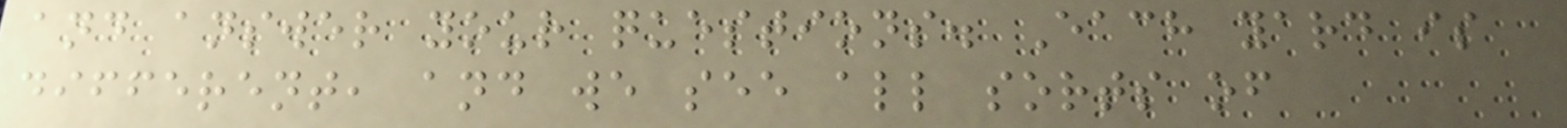and answer your questions. Each yard is
different, and we see all sorts of
